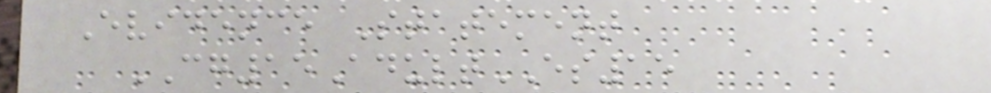Evidence Statement
CG15AdultES15
